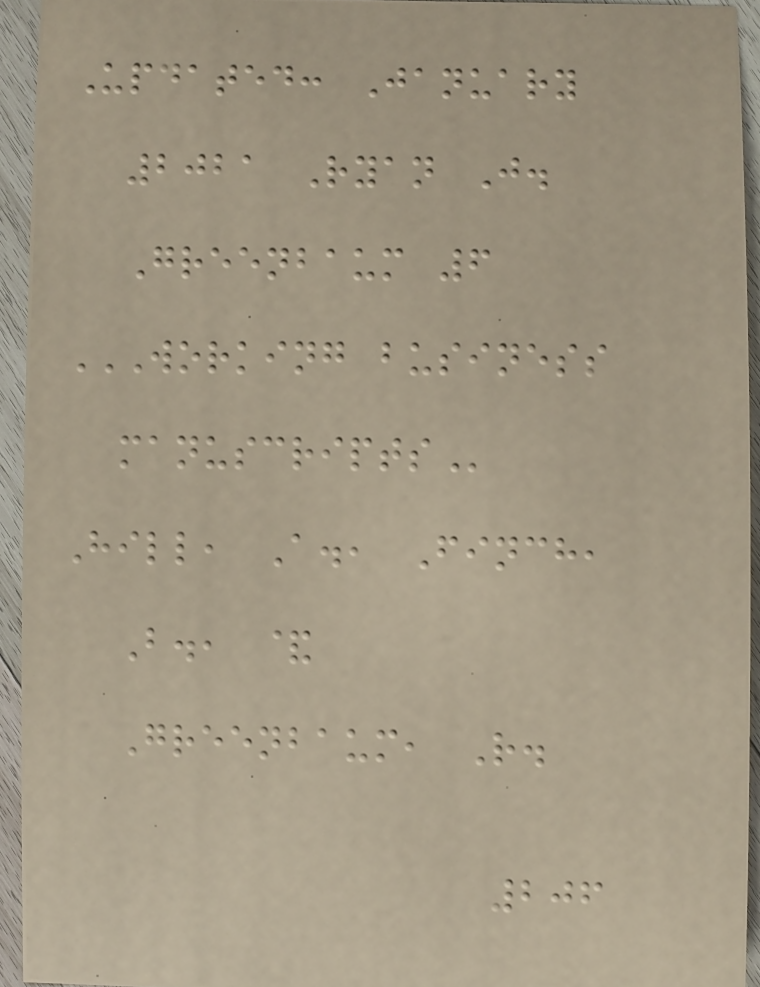Updated: January
2021 Ryan J.
Greenbaum 6
WORKING BUSINESS
MANUSCRIPTS
Hill, A., Finch,
B., &
Greenbaum, R.
206
